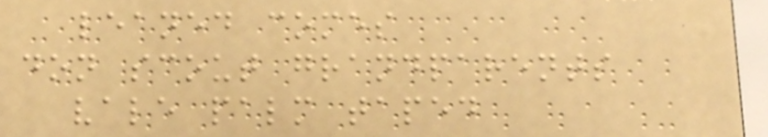leaned comes
don scout grandparents
vale palm taped
